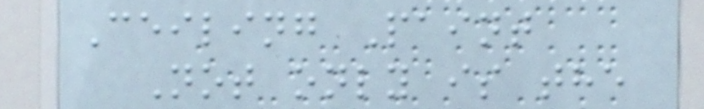Ceiling Paint
Not only is the
